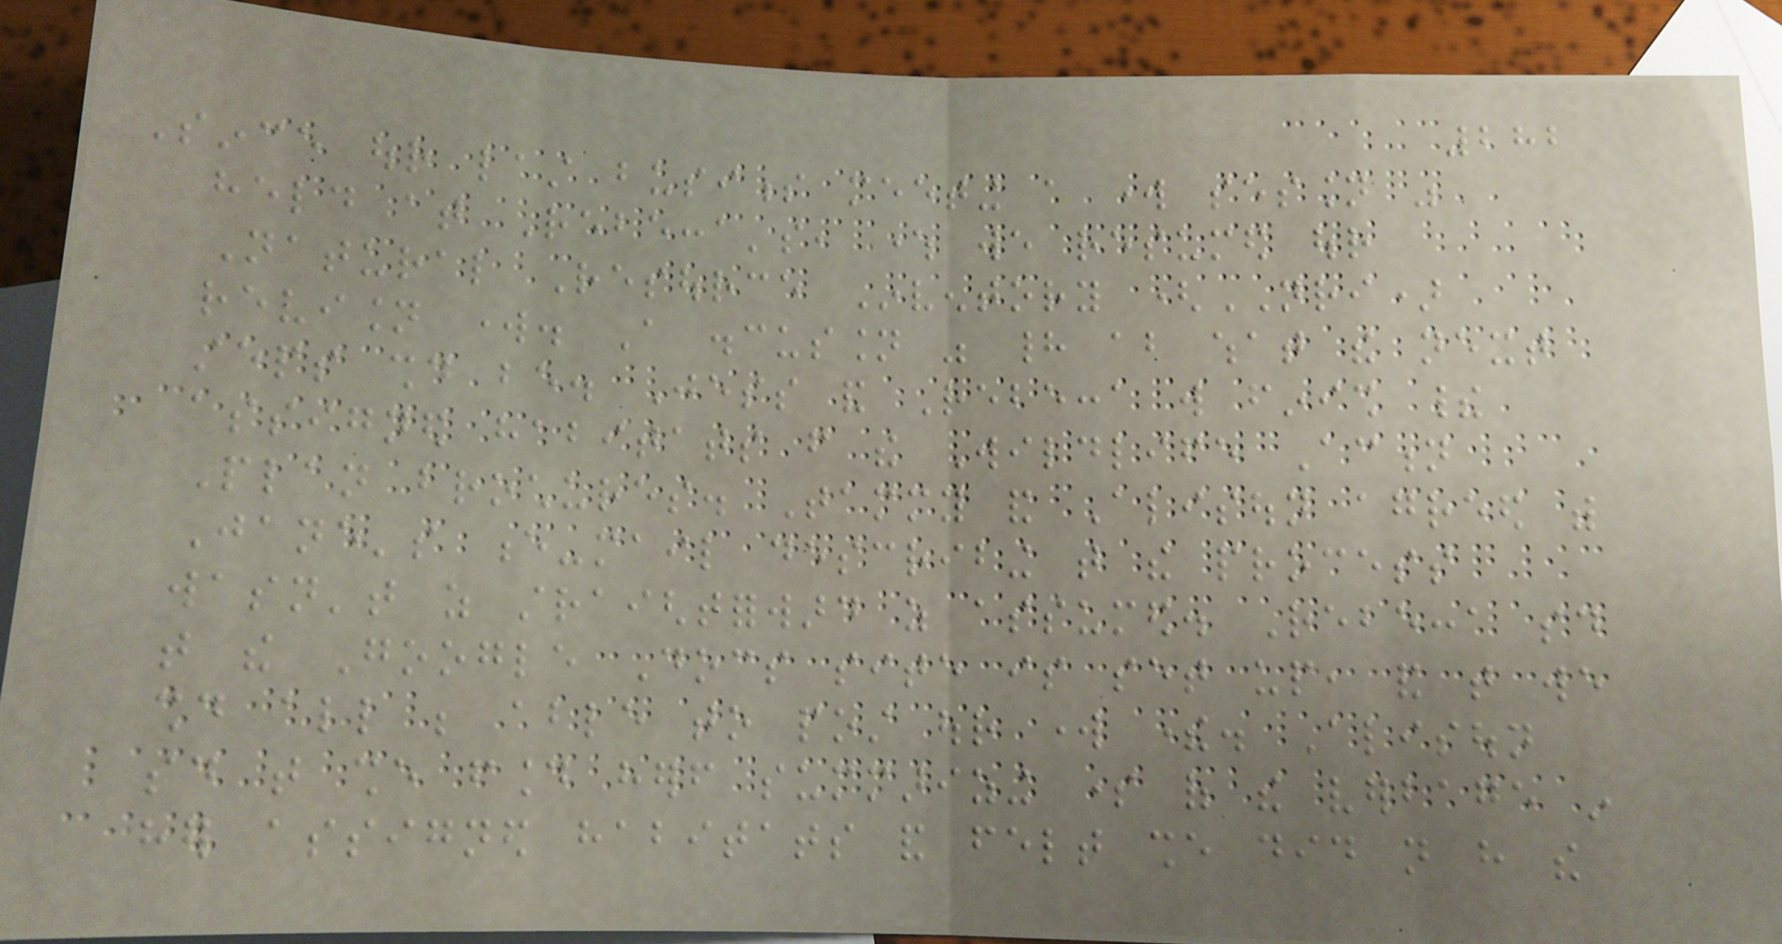282
Since our last business meeting a work session was
held at Rebecca's, where we resumed our
Natural Resource Inventory (NRI)
revision work. A discussion was had about what the next
steps should be. Jess and Rebecca will finish their
assigned habitats from the Wildlife Action
Plan brochures. Tammy and Alisoun agreed with
Jane's e-mail describing that the process
wasn't as straightforward as assumed. Rebecca said
that the Google Docs site is set up, and that we
should all be able to post our work there. Alisoun
said that she found herself summarizing some of the verbage in
her assigned habitats and felt she did not have the
